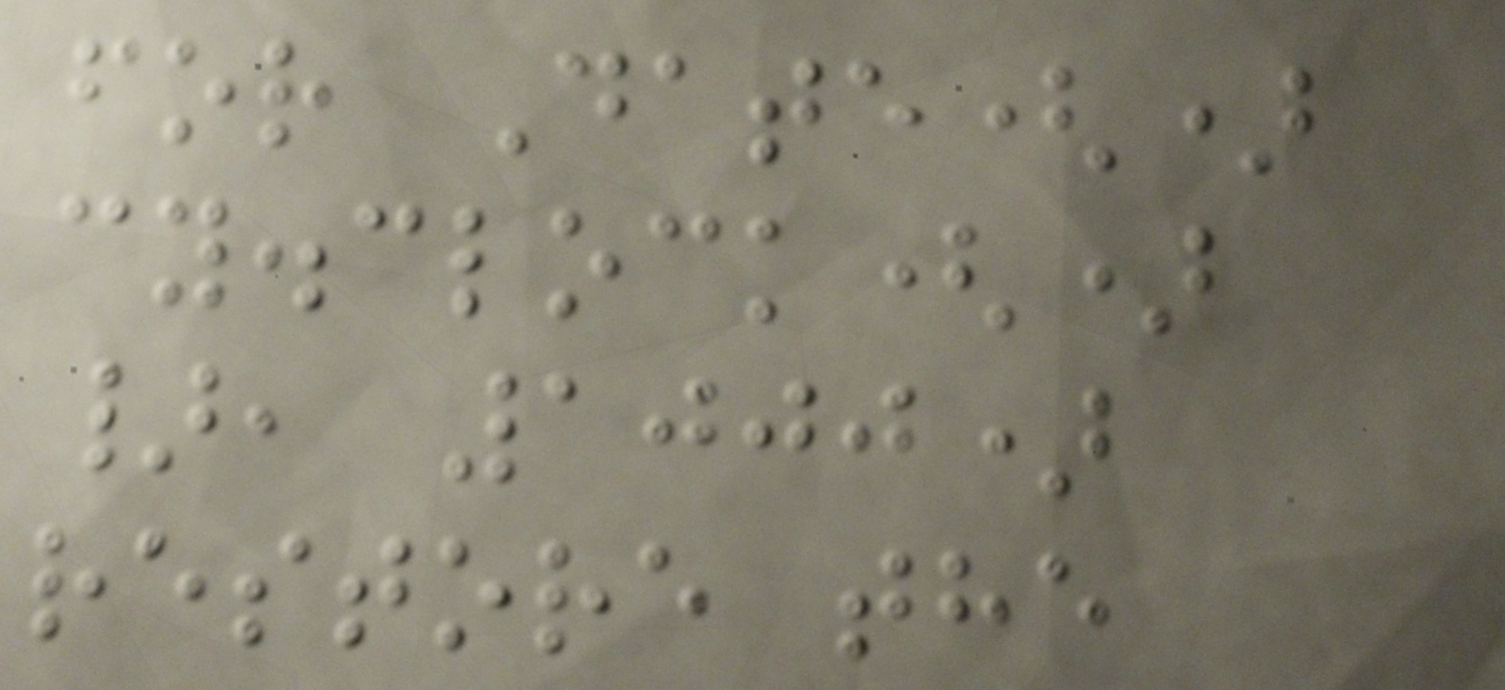for Date()
cy.clock()
}, 1000)
restore the
